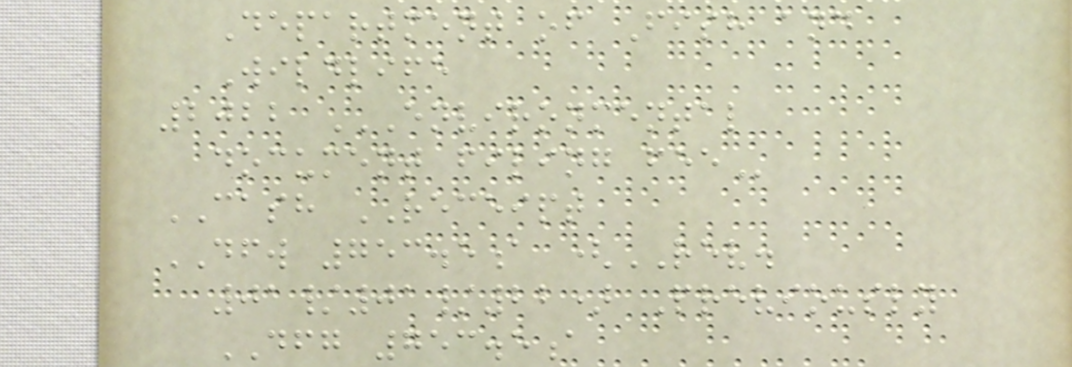Department of Fish and
Wildlife
2022 ENVIRONMENTAL
DOCUMENT FILING FEE
CASH RECEIPT
DFW 753.5a (REV.
01/01/22) Previously
DFG 753.5a
